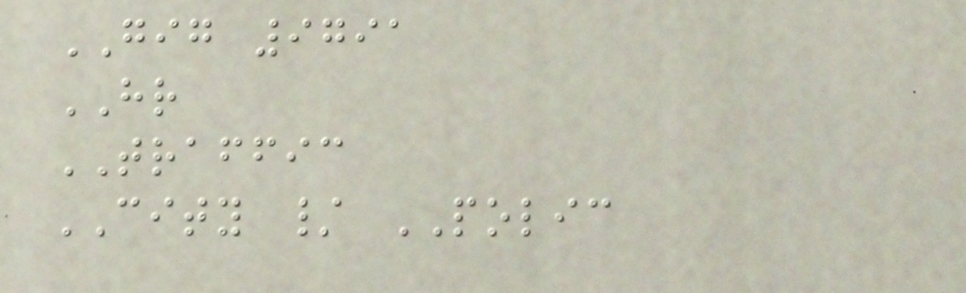GIG 9791
HR
TRAFFIC
CITY / POLIC
